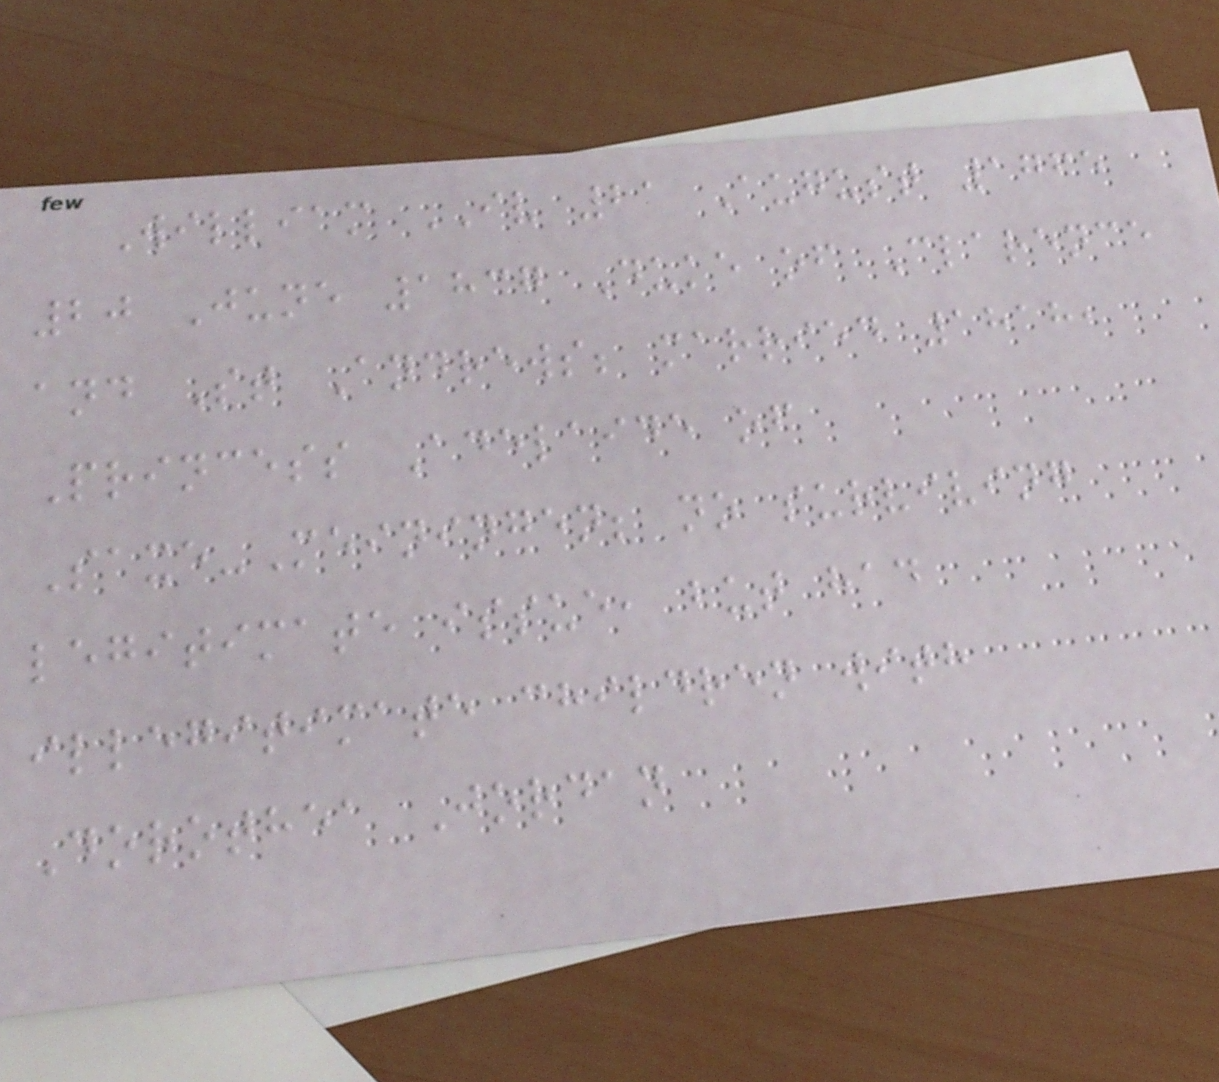William IV 21 August 1765
20 June 1837 Duke of Clarence
and St Andrews; married 1818,
Princess Adelaide of
Saxe-Meiningen; no surviving
legitimate issue, but had
illegitimate children with
Dorothea Jordan
